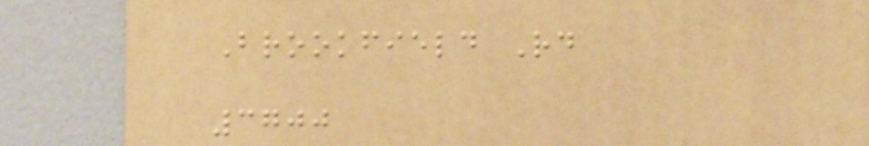Brookfield Rd
3700
